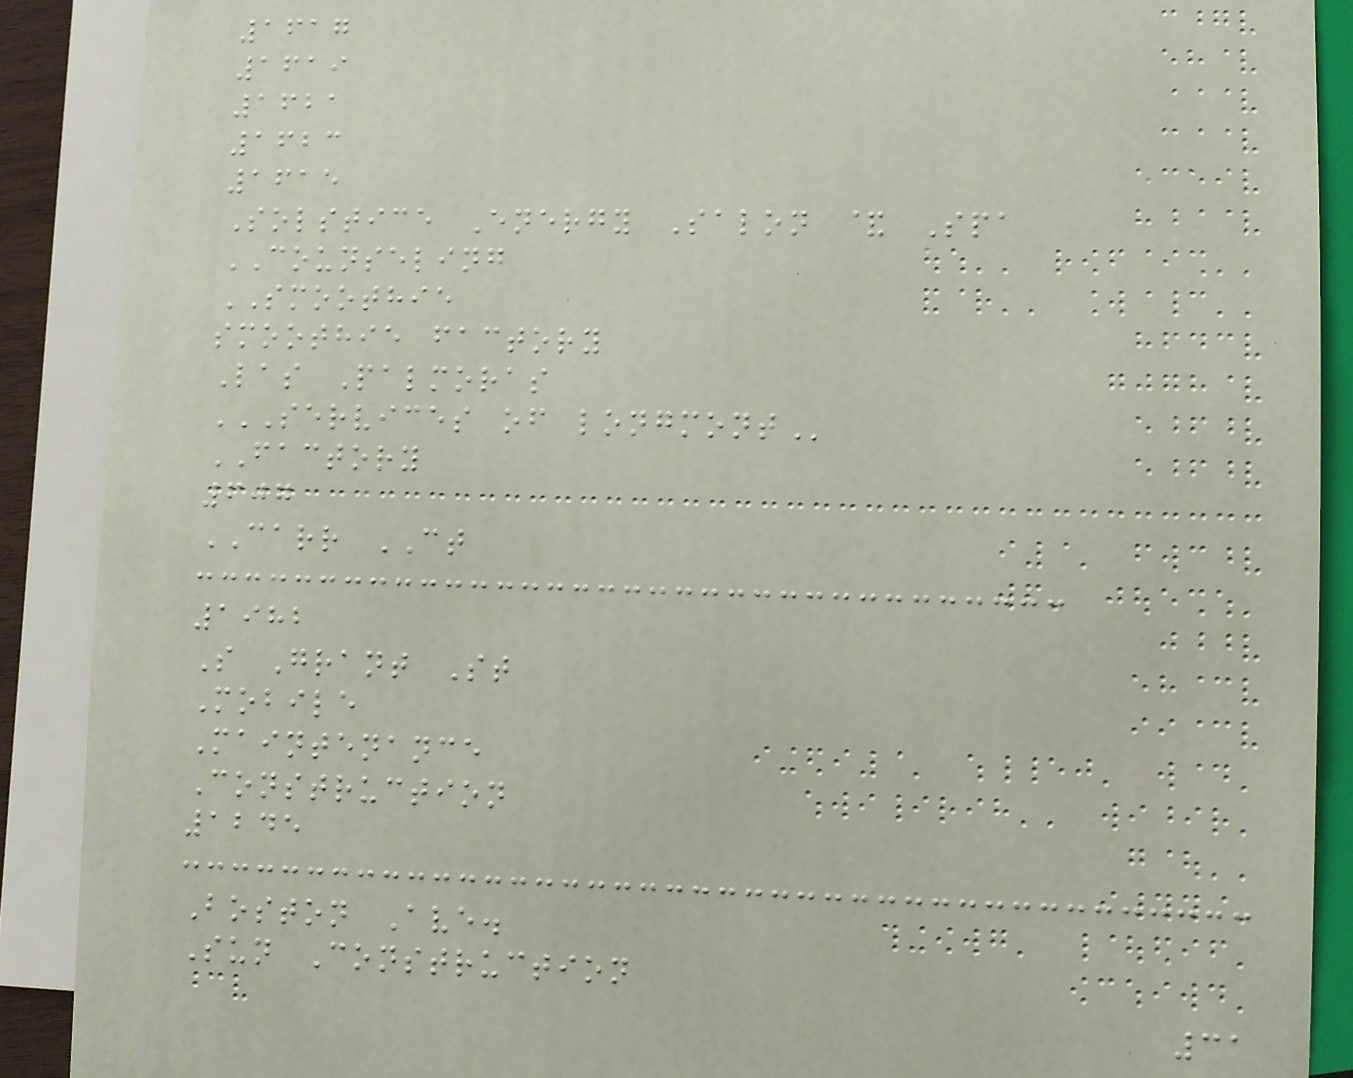1617
1619
1621
1623
1615
Solstice Energy Salon & Spa
COUNSELING
SMOOTHIE
smoothie factory
Las Palmoras
SERVICES OF LONGMONT
FACTORY
607
CARR CT
1982
S Grant St
Mobile
Maintenance
Construction
1245
Boston Ave.
Sun Construction
31
